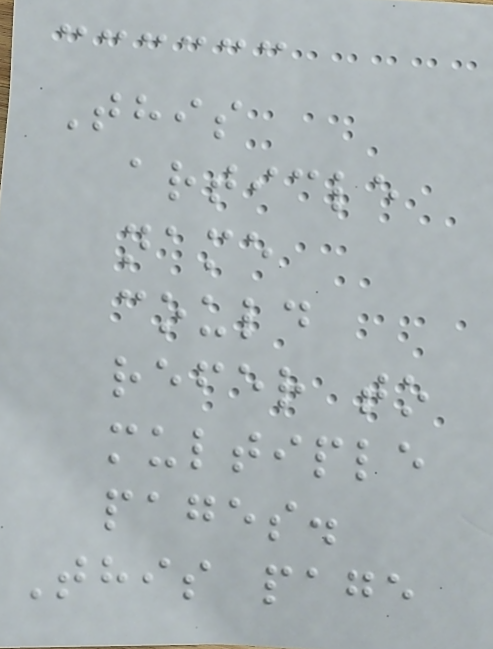This
article
name
could
refer to
multiple
pages.
This page
